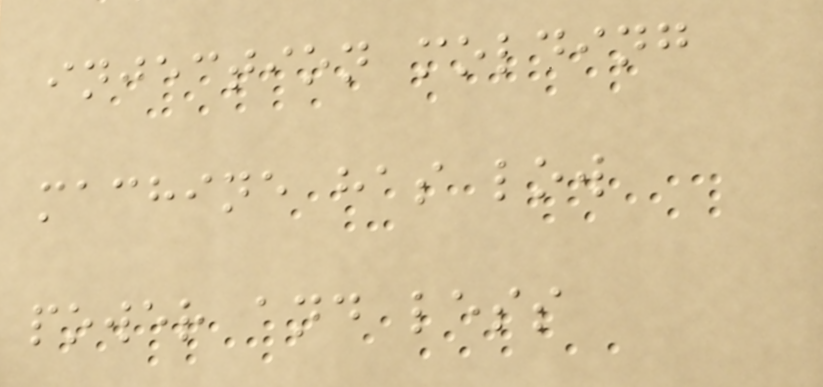injection molding
machine has low
power and less
